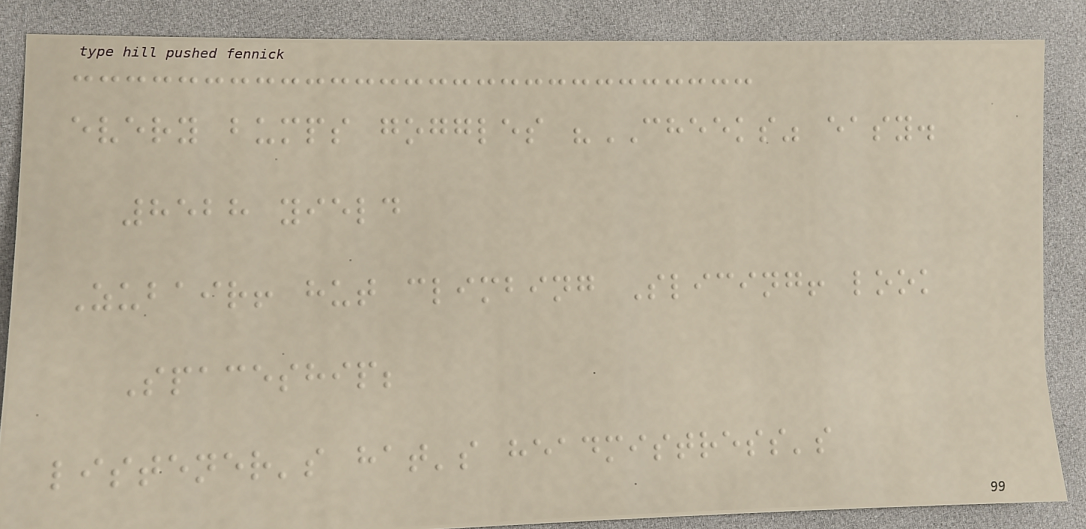every bumps goggles "CHEEKS" easy.
8528 yield
Zubair! hut climbing Slicing! look
Spaceship;
listener's hat's headmistress's
